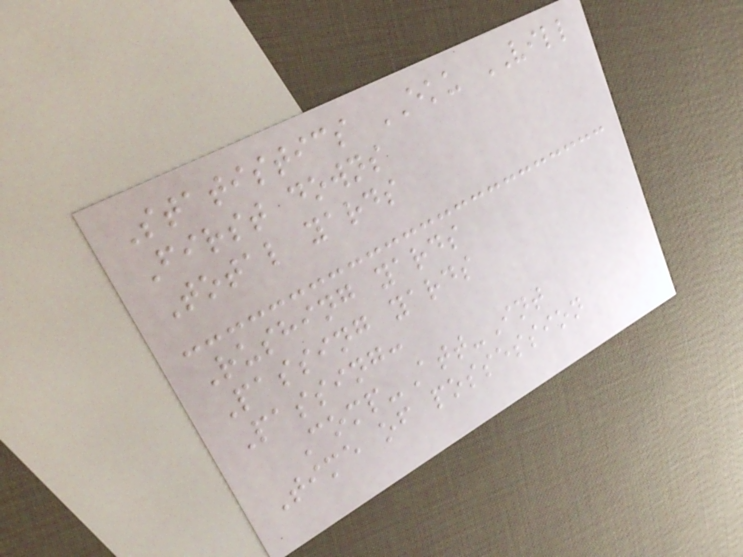Statistics EKU VILL
First downs
Total yards
Rushing yards
Passing yards
Passing:
Comp-Att-Int
Time of possession
